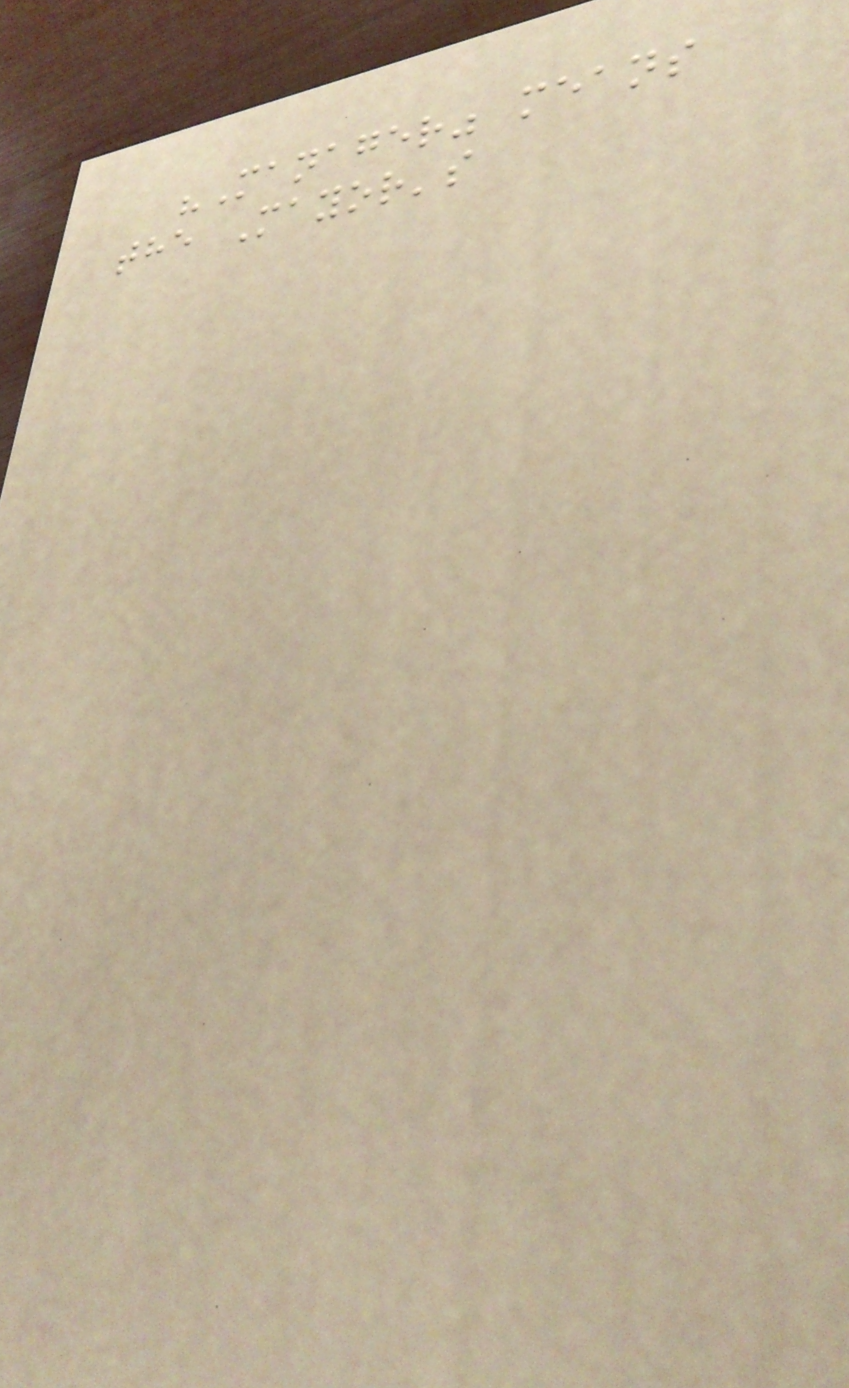"Manager" means
the Mayor's
